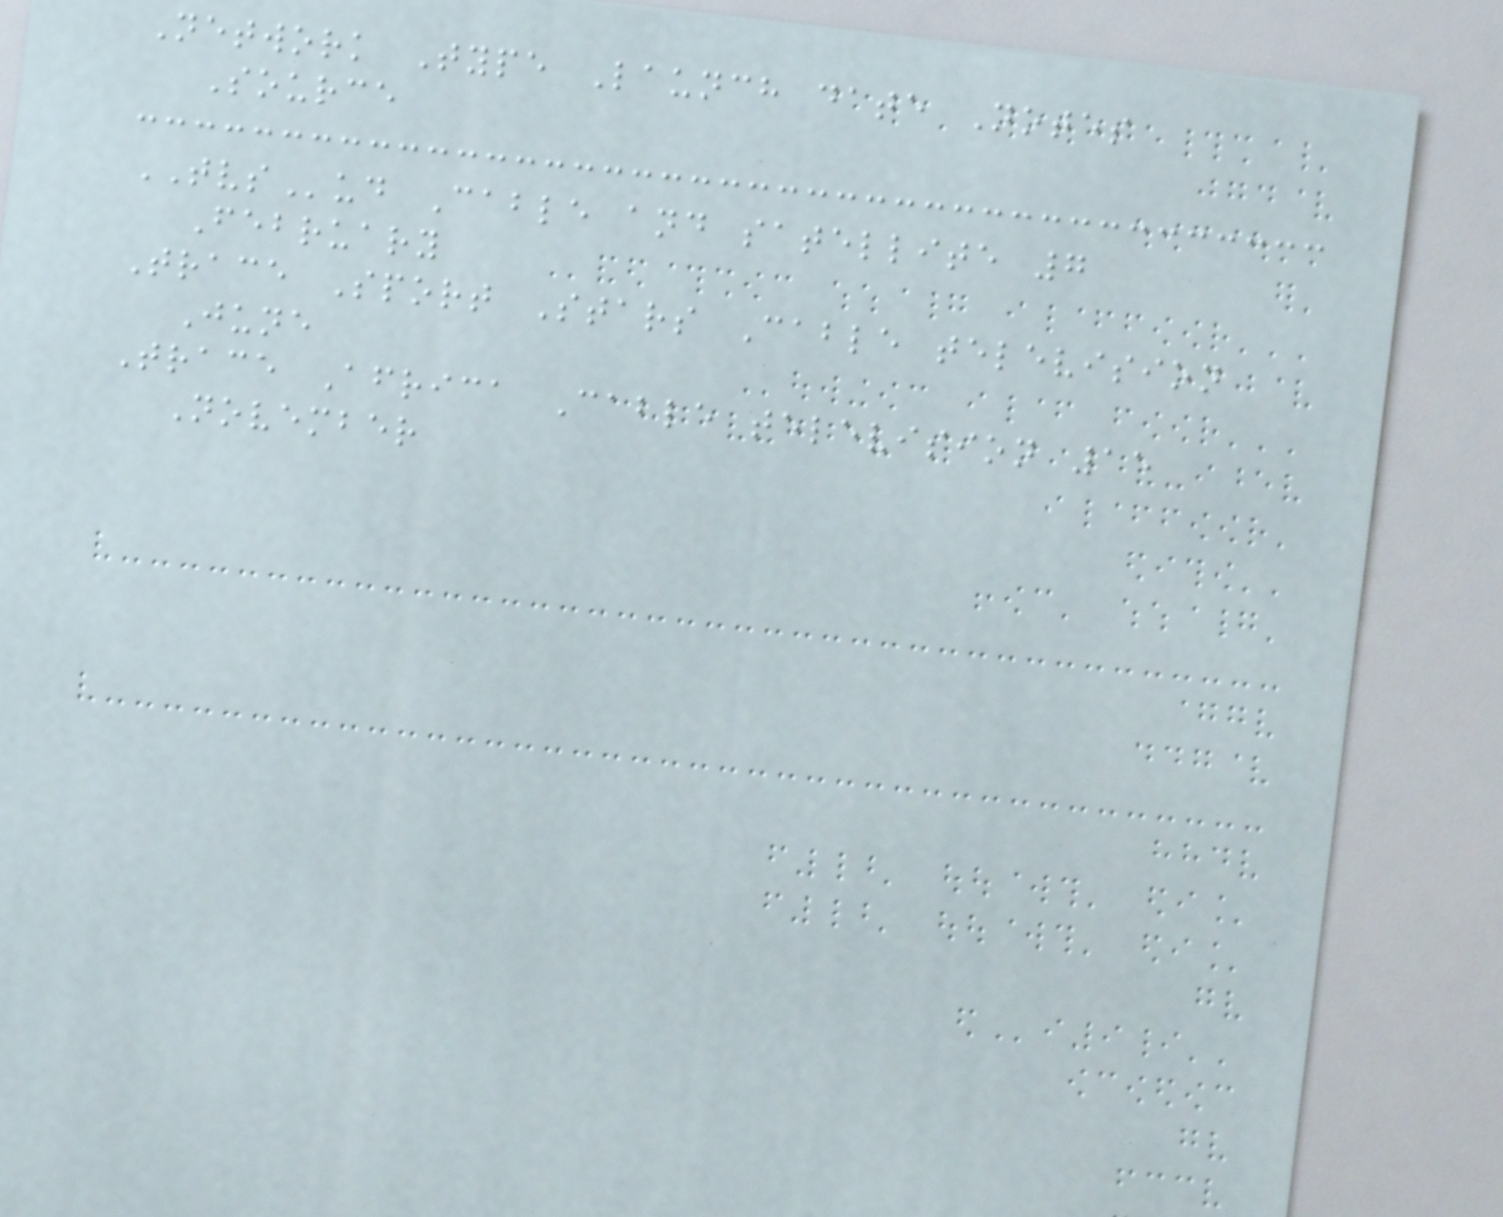Network Type Launch date Notes
Source
TVSud Cable and satellite 7
February
Trace Sport Stars Cable television
June
Trace Africa Cable television 15
November
